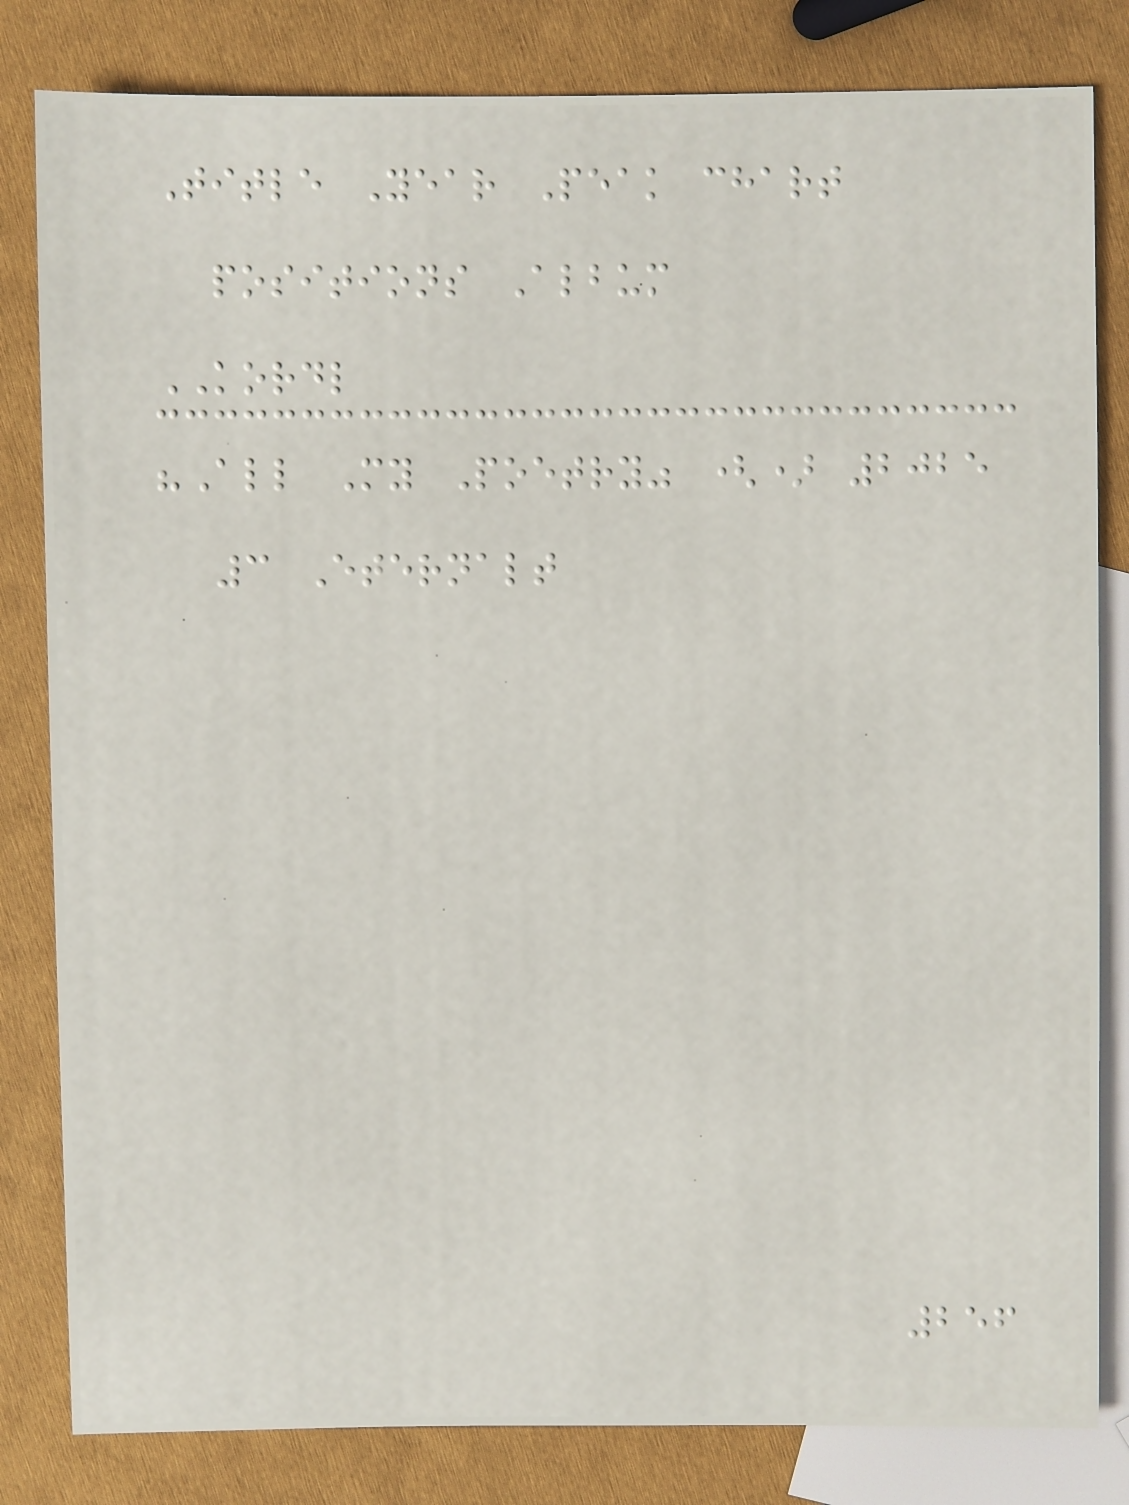Title Year Peak chart
positions Album
KORDL
"All My Poetry" () 2025
3 Eternalt
256
